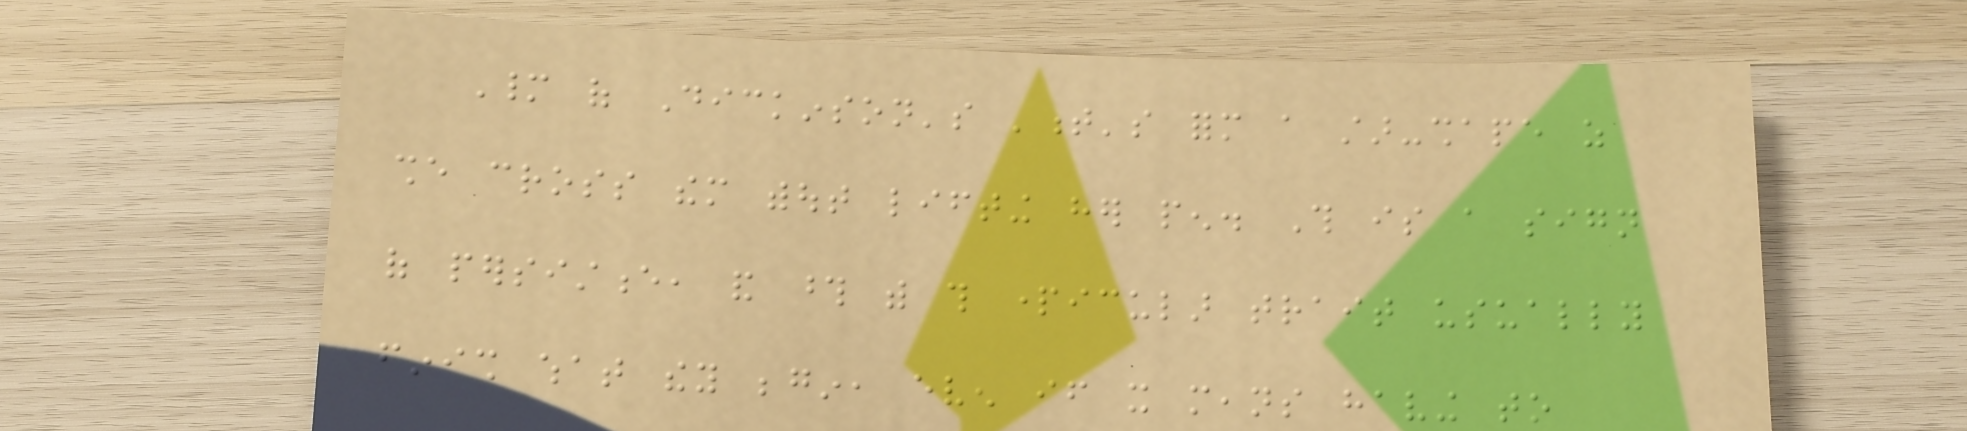Many of Dickinson's 't's form a star-shape as
she cross them without lifting her pen. This is a sign
of persistence, and those with this particular trait usually
finish what they begin, even if it means having to
